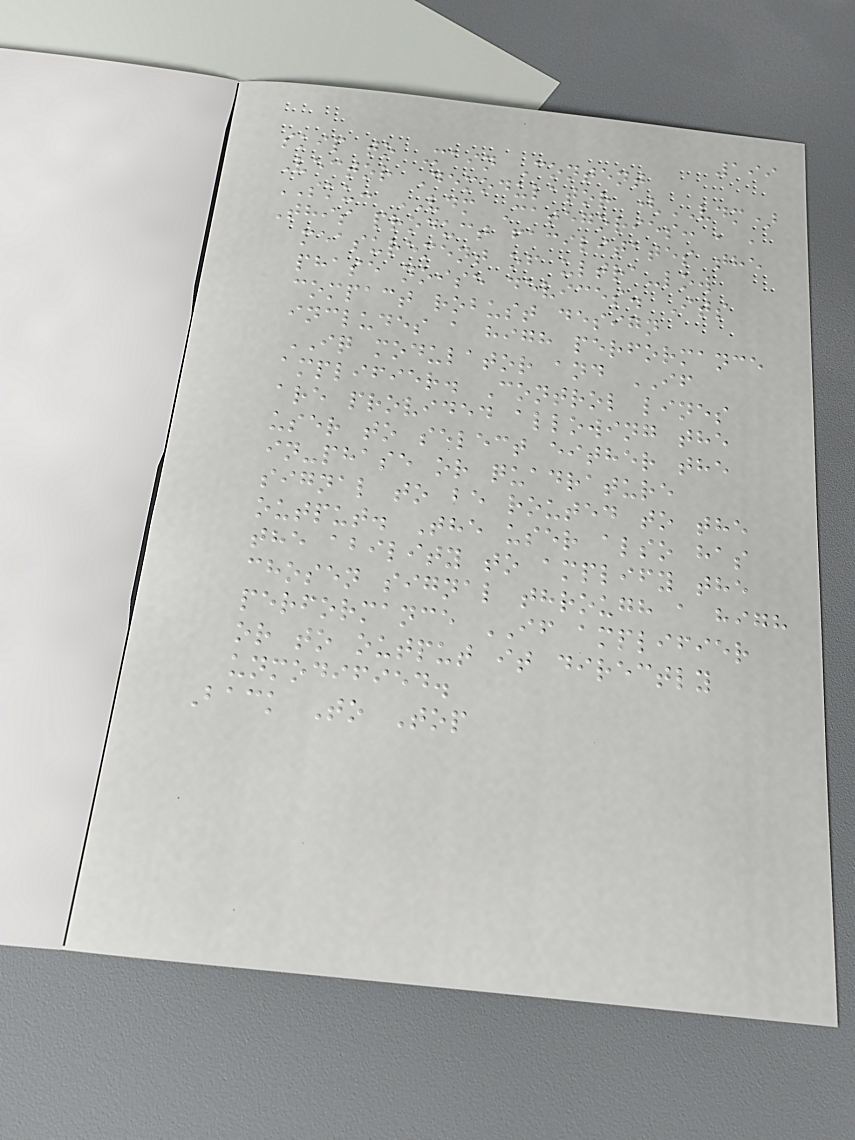199
skip to Main Content
Vector Demodulator (VDM)
SKU: VDM Categories: , ,
This product facilitates the
measurement of ultra-low
phase noise devices. Its
compact robust design
includes a high performance
IQ modulator and IF
amplifier. Control lines
are provided allowing the
user to select either the
in-phase or quadrature
signal to be routed to the
output. The user also has
the ability to amplify the
chosen signal through a high
performance IF amplifier
or to output it directly
unmodified.
Back To Top
